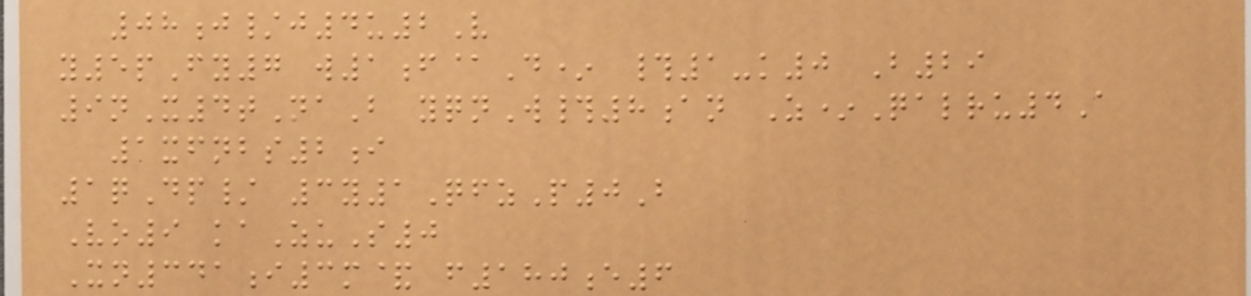08j/j4u2V
y5pFy7 w1f@D* #1-k0 B29
9nX4tNaB yqnW#8an Z*Qalru4A
1xfnbs2i
1qDp/ 3y1QfzP0B
Vo9 kaZuS0
Xn341i3m& f180e6
